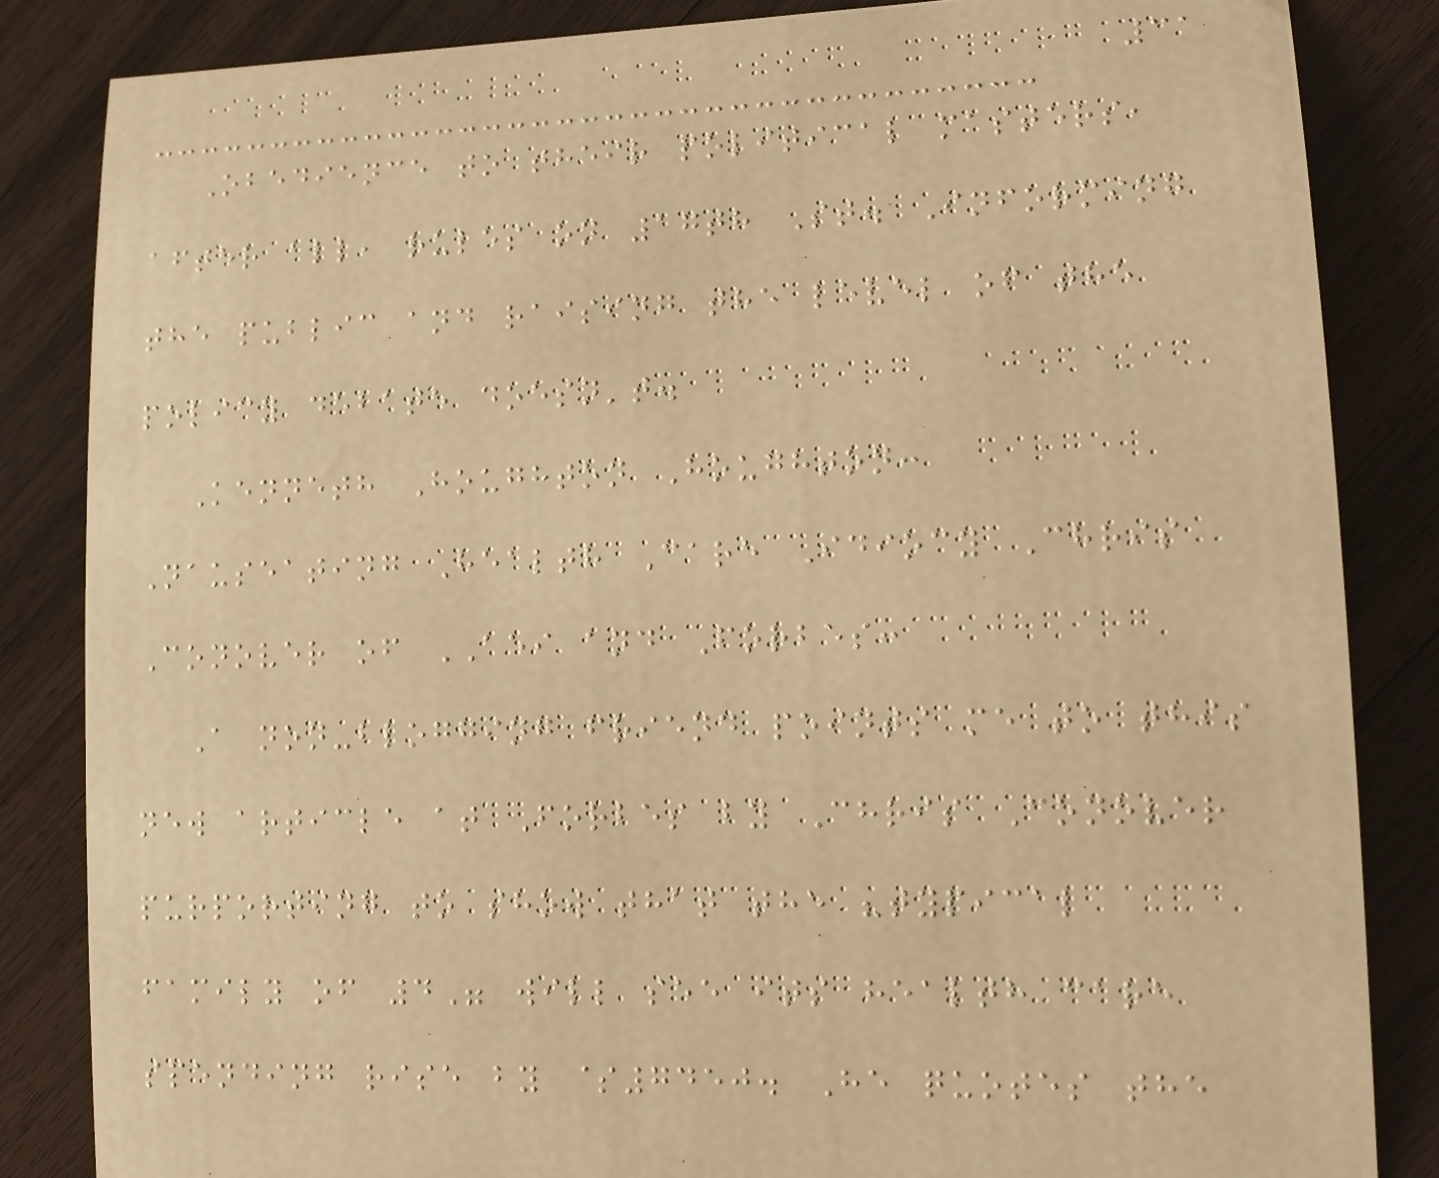31
Obedience to their political masters,
after all, rules on 17th St. Informing
the public and raising the level of the
policy debate doesn't.
Kenneth Houghton Houghton:
Nauseating Health Care Idiocy Chris
Conover of AEI and Forbes:
A non-blogging friend points me to this
new article at Forbes by Chris Conover
purporting to show that the "typical
family of 4" will see its health care
spending rise by $7450. He quotes the
